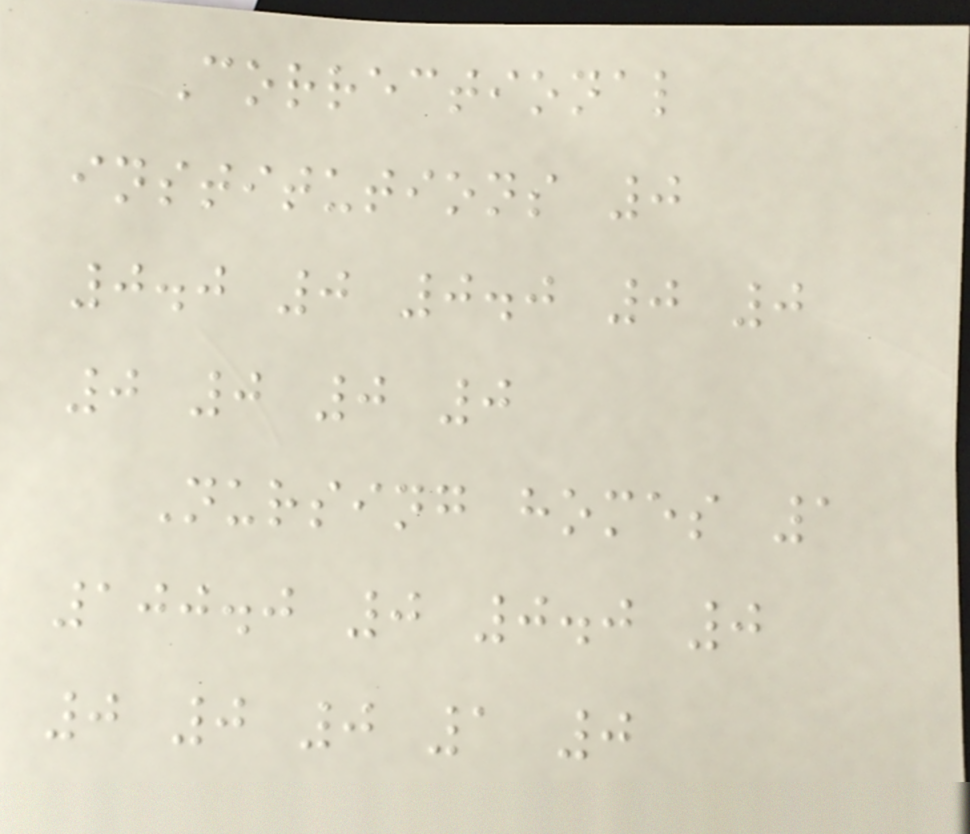Correctional
institutions 0
0.0 0 0.0 0 0
0 0 0 0
Nursing homes 1
100.0 0 0.0 0
0 0 0 1 0
